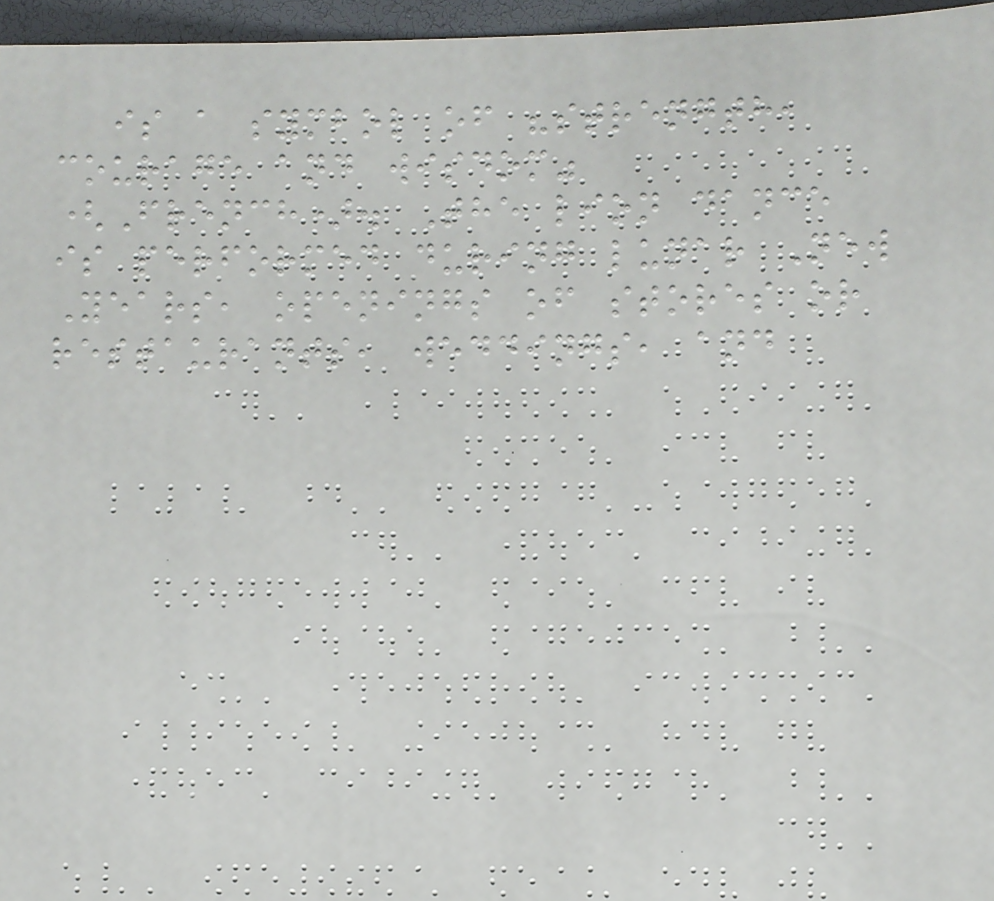is a symbol of "strength,
courage and wisdom"
(French). The lion dance
is performed during lunar New
Years, openings of stores or
restaurants, weddings, and
